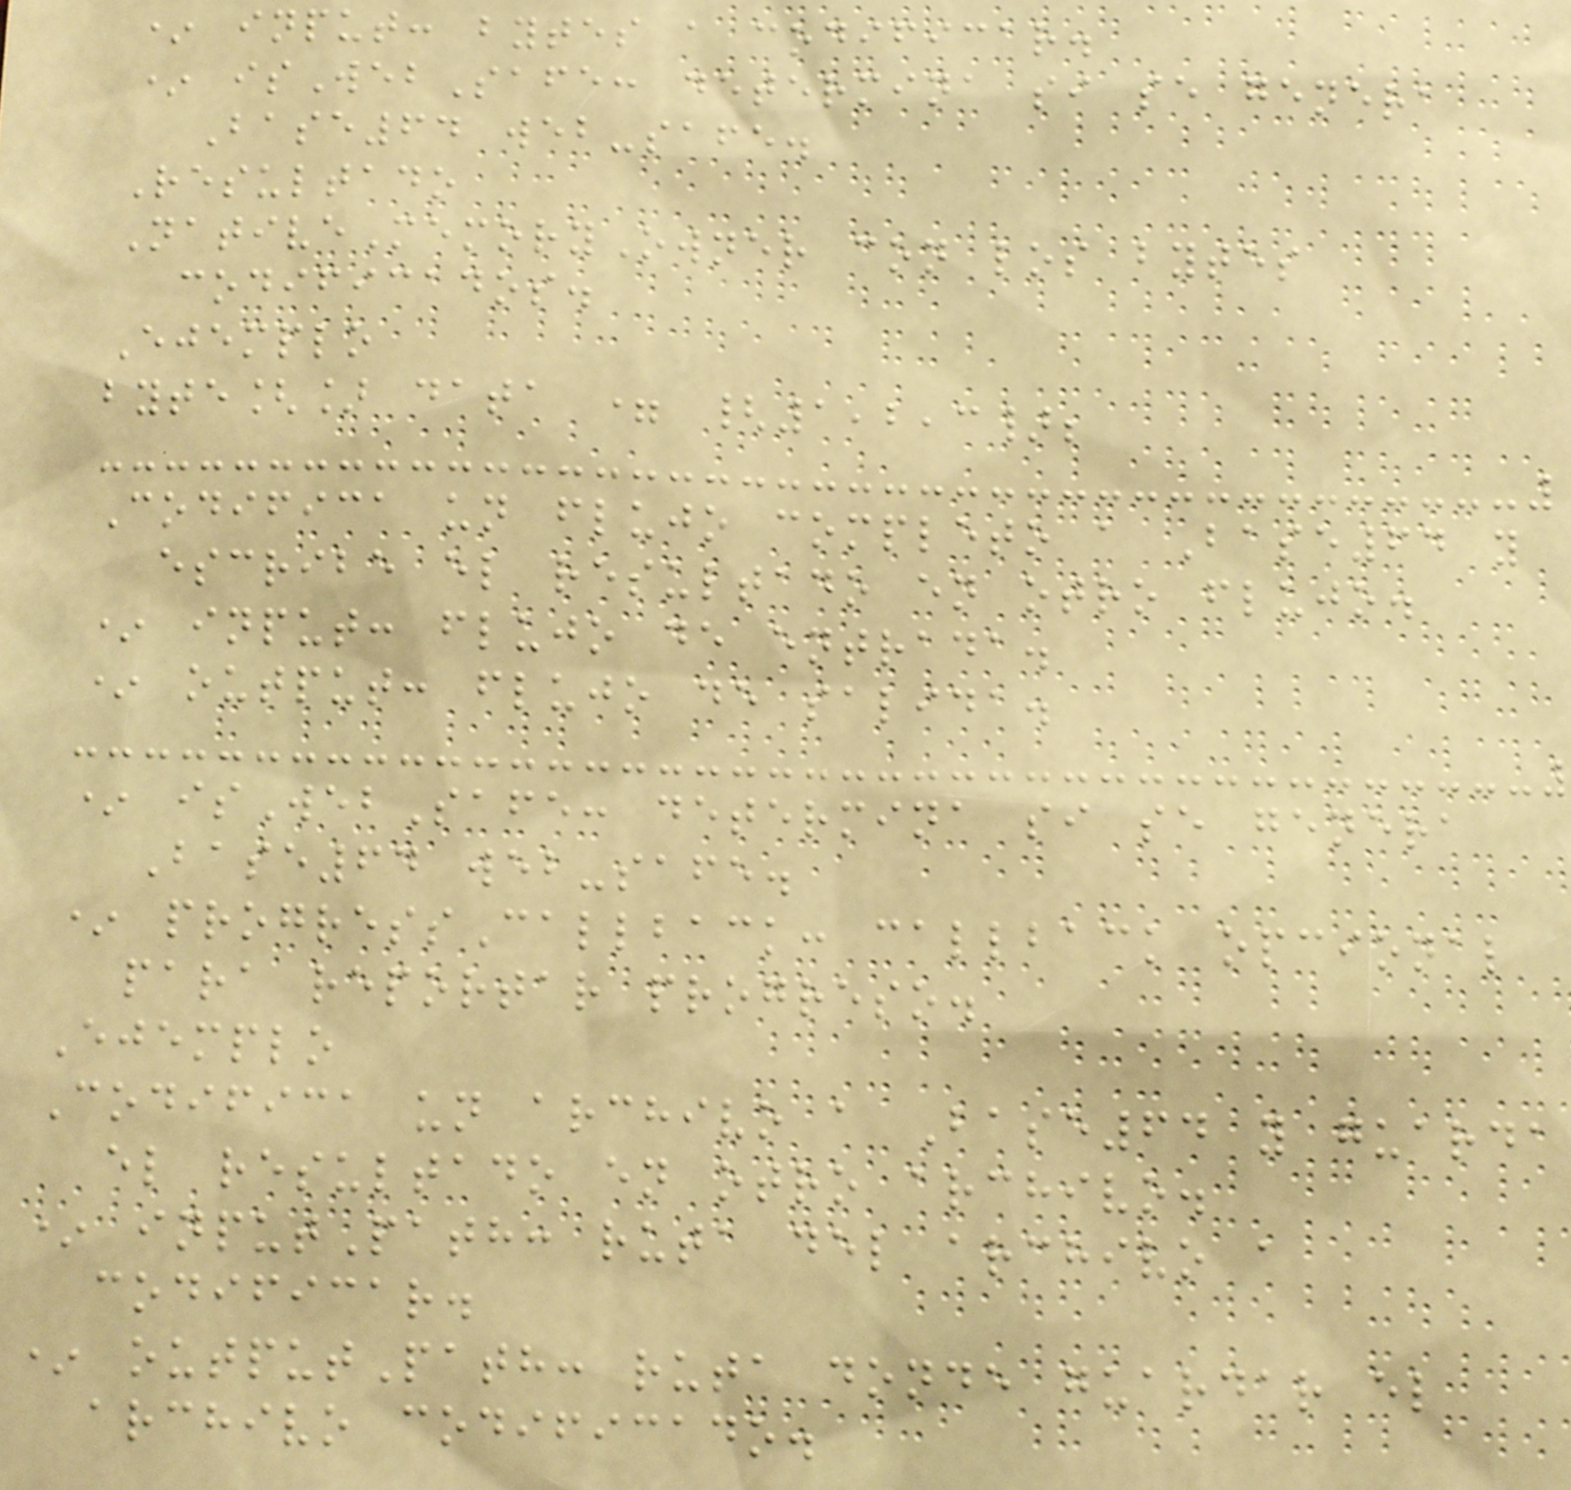* input: bytes a codificar.
* isWebSafe: determina si se genera
Base64 web-safe.
Resultado
NativeMemoryOwner con los bytes
codificados.
Ejemplo
byte[] data = {1,2,3};
Codifica un flujo completo a Base64 y
escribe el resultado en otro flujo.
* input: flujo de entrada.
* output: flujo de salida.
* isWebSafe: determina si se genera
Base64 web-safe.
* progressCallback: callback opcional
para reportar progreso.
Ejemplo
Codifica un archivo a Base64 y guarda
el resultado en otro archivo.
* inputPath: ruta del archivo a
codificar.
* outputPath: ruta donde guardar el
archivo codificado.
